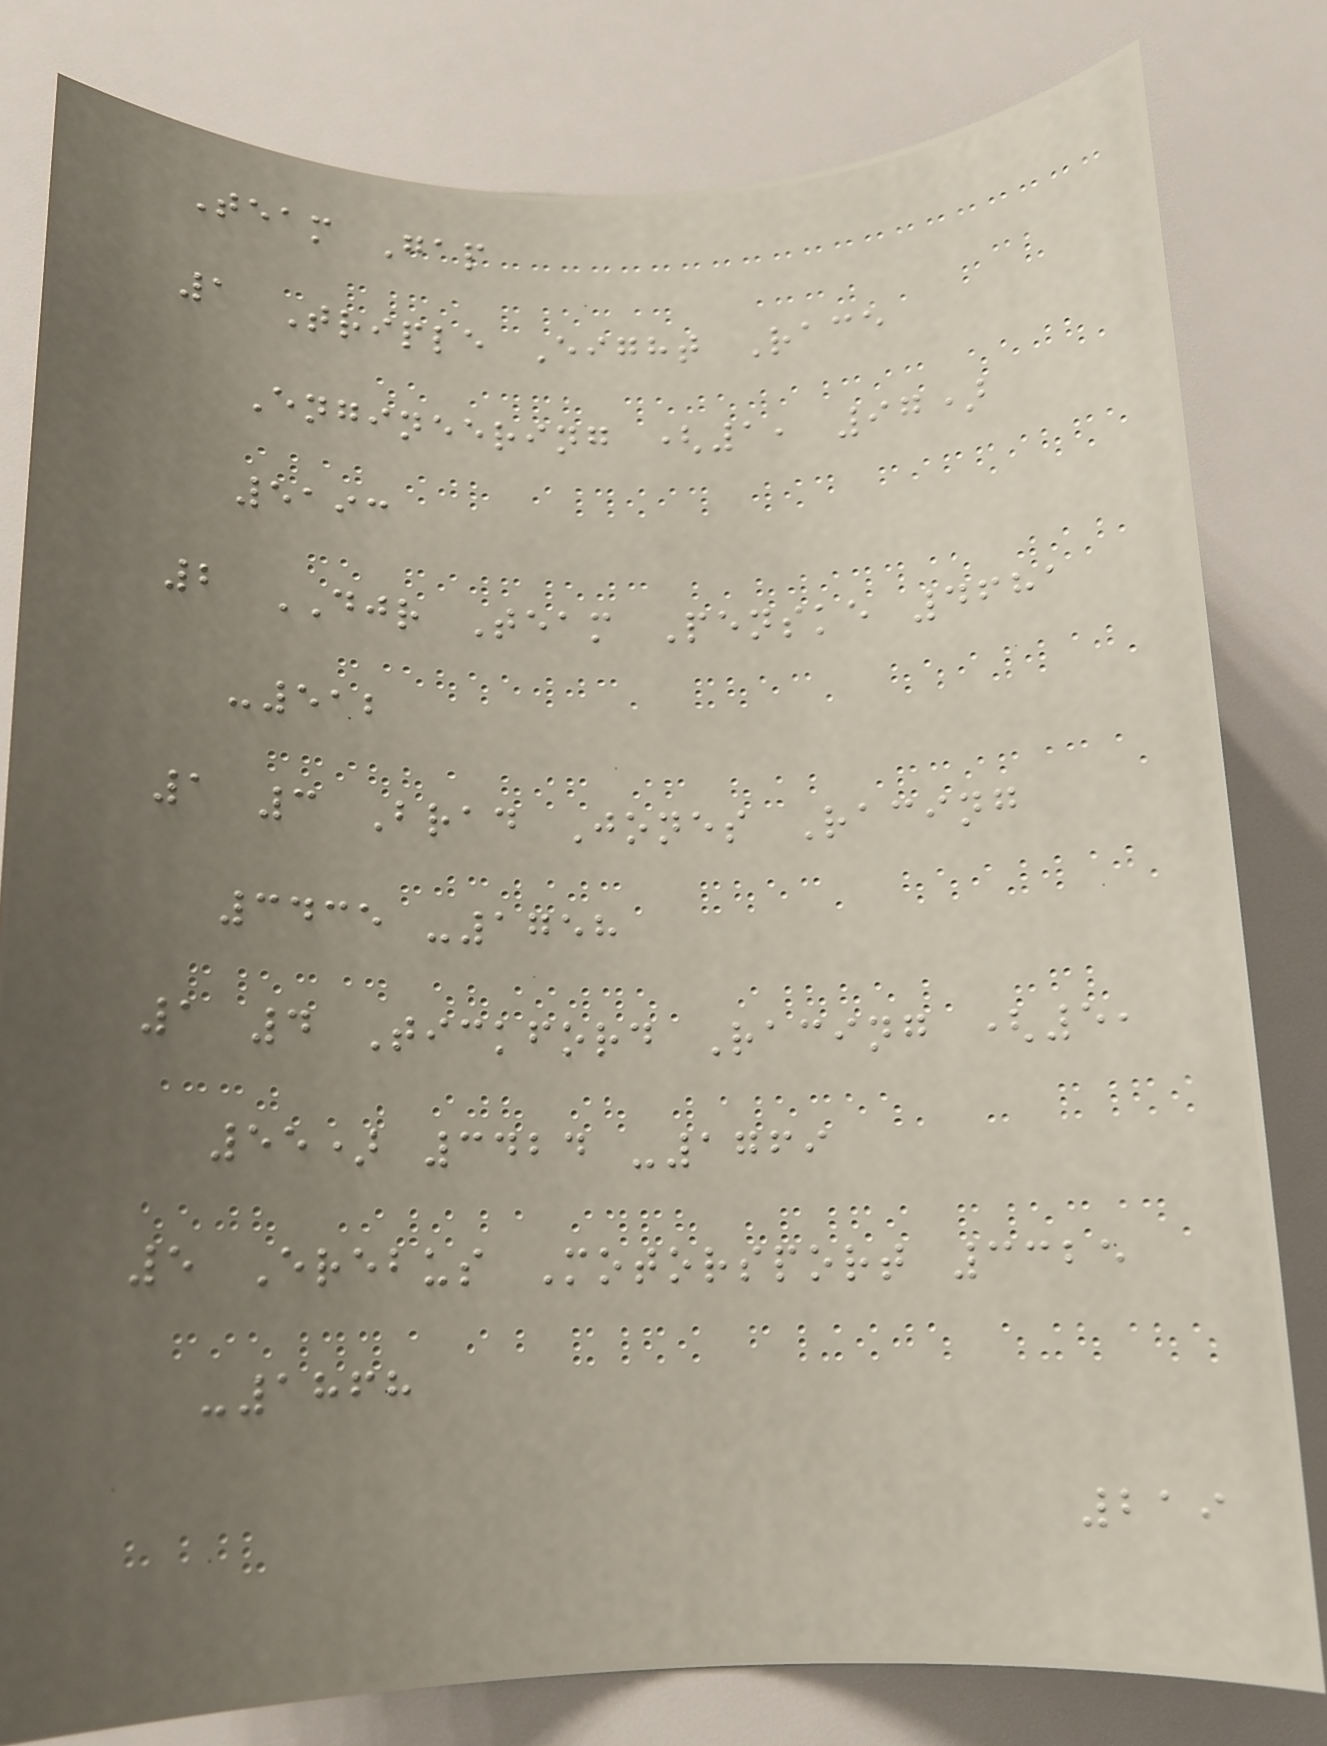Team Gap
1 Triple Eight Race
Engineering (1, 97)
5193
2 DJR Team Penske 4681
-512
1 3 Brad Jones Racing
3435 -1758
1 4 Tickford Racing (5,
55) 3424 -1769
5 Erebus Motorsport 3325
-1868
219
